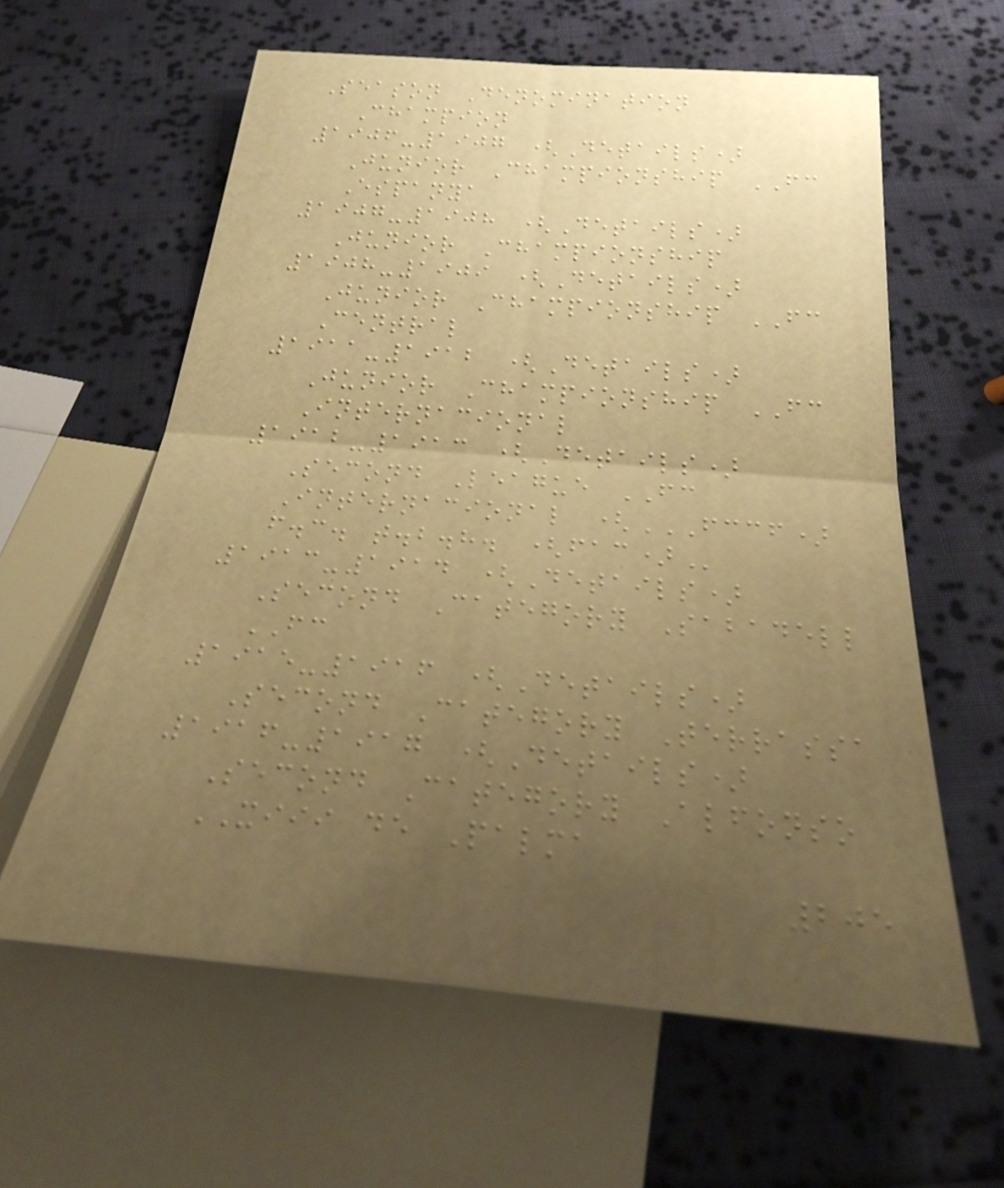Season Denomination
Champion
1906-1907 (Details)
Junior Championship FC
Espanya
1907-1908 (Details)
Junior Championship
1908-1909 (Details)
Junior Championship FC
Central
1911-1912 (Details)
Junior Championship FC
Internacional
1912-1913 (Details)
Second League FC
Internacional (FCCF)
F.C. T.B.H. (FAC)
1913-1914 (Details)
Second Category Sabadell
FC
1915-1916 (Details)
Second Category Terrassa
1916-1917 (Details)
Second Category Alfonso
XIII de Palma
205
